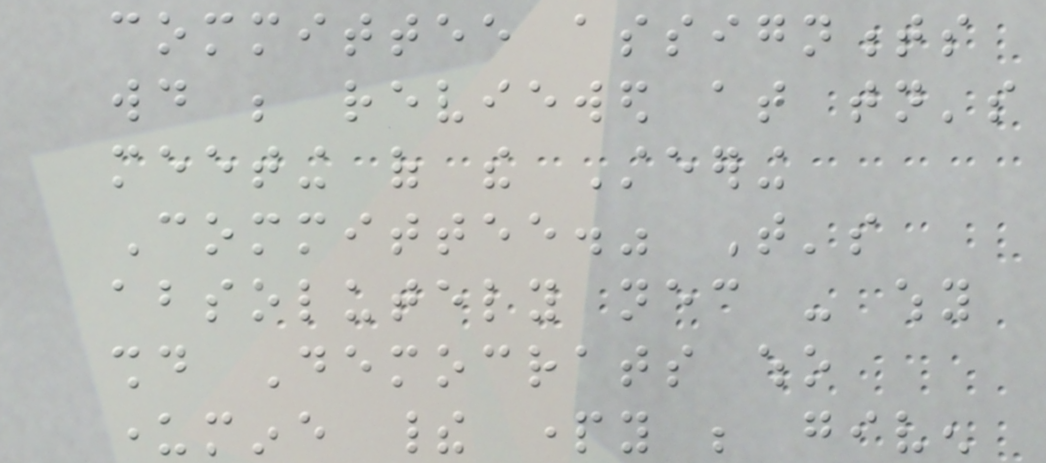committee assignments
would be reviewed at tonight's
meeting of the Steering
Committee." That's
absolutely necessary - why
should Democrats who
undermine their party be given
